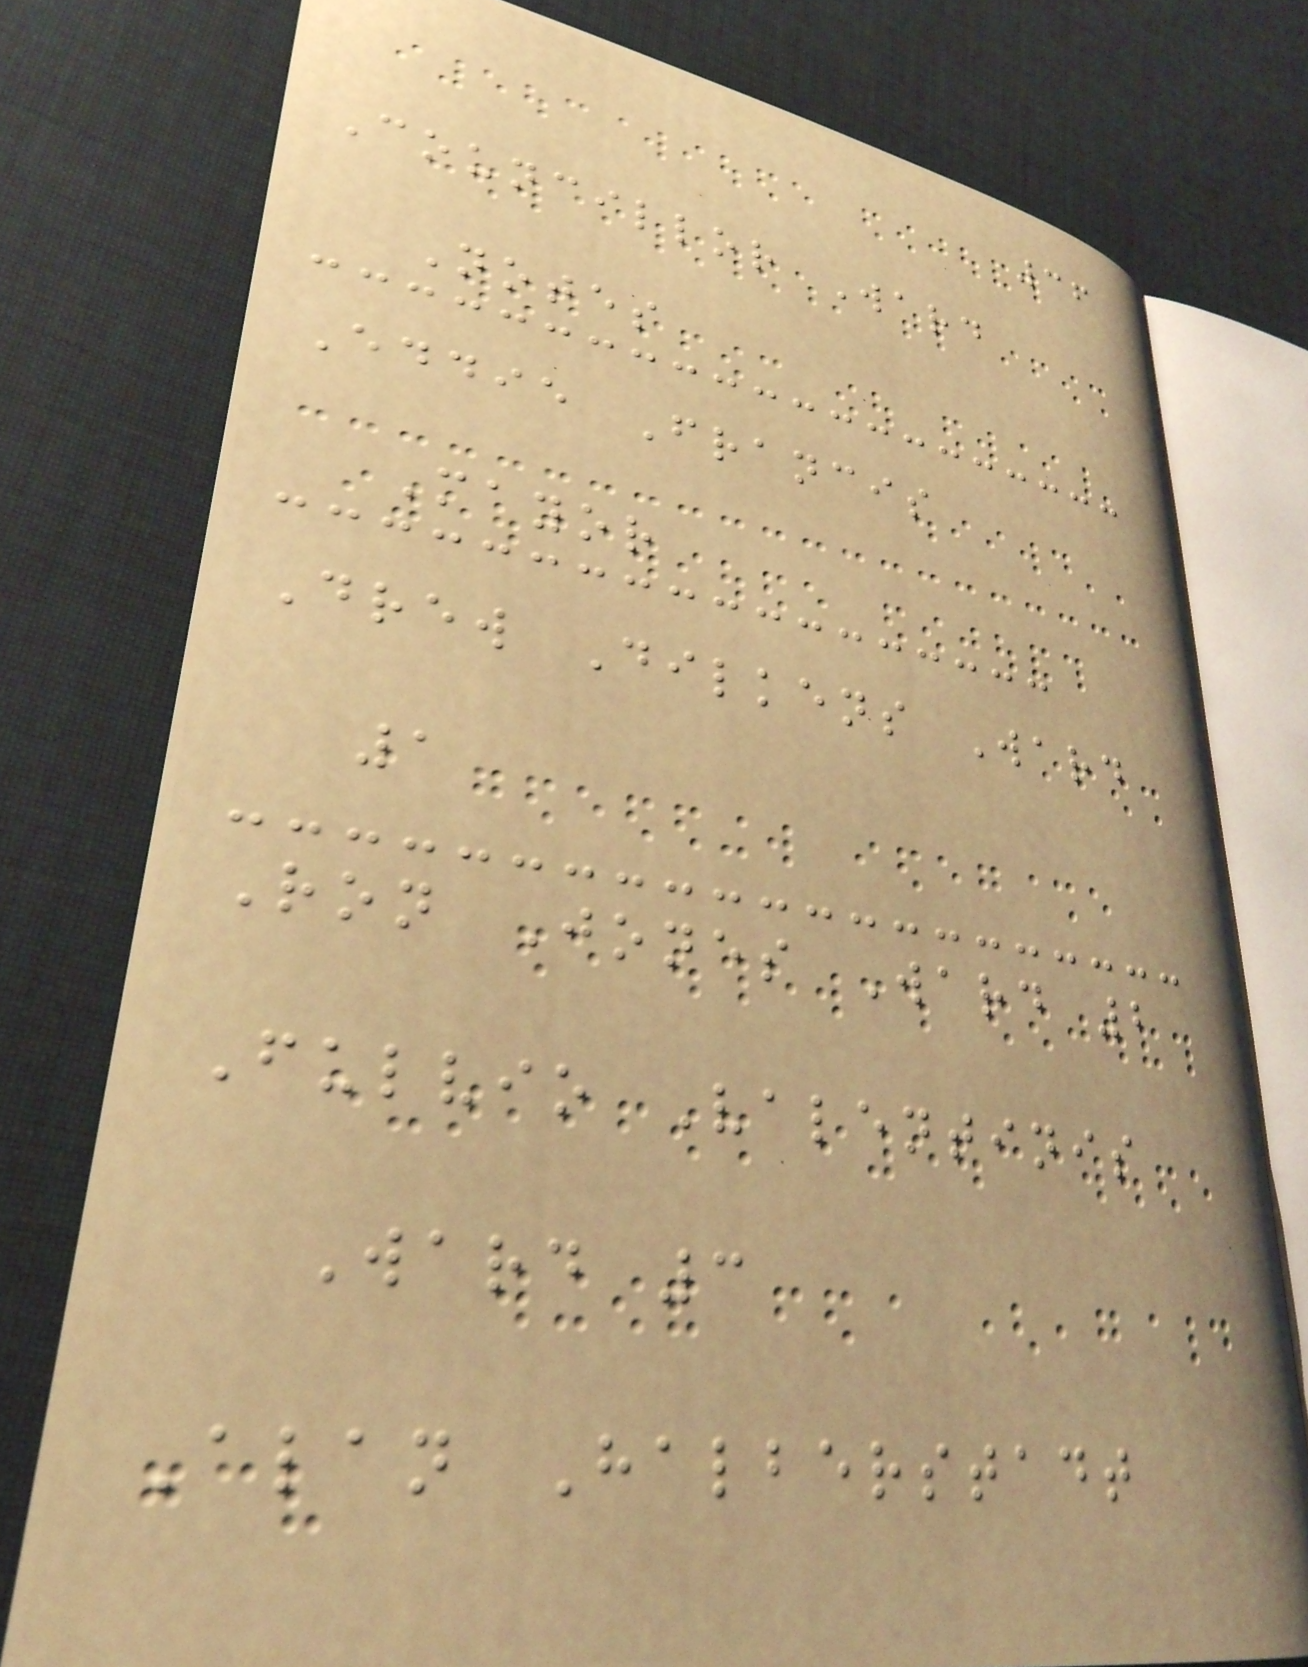36
Councillor Ward
Notes
Eddie Francis
Mayor
Drew Dilkens Ward
1
Ron Jones Ward 2
Fulvio Valentinis
Ward 3
Alan Halberstadt
